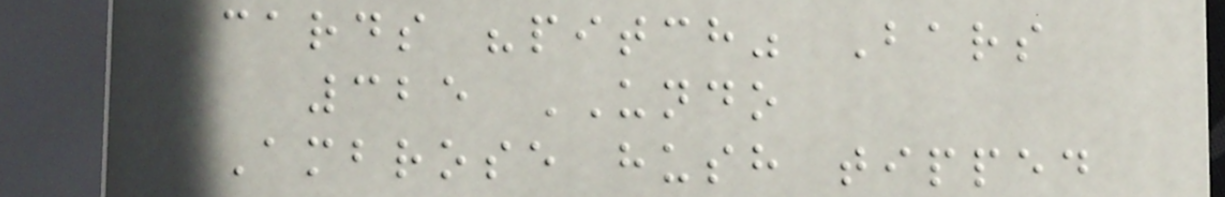cards "pitch" Bars
325 UNDO
Ambrose hush tipped
